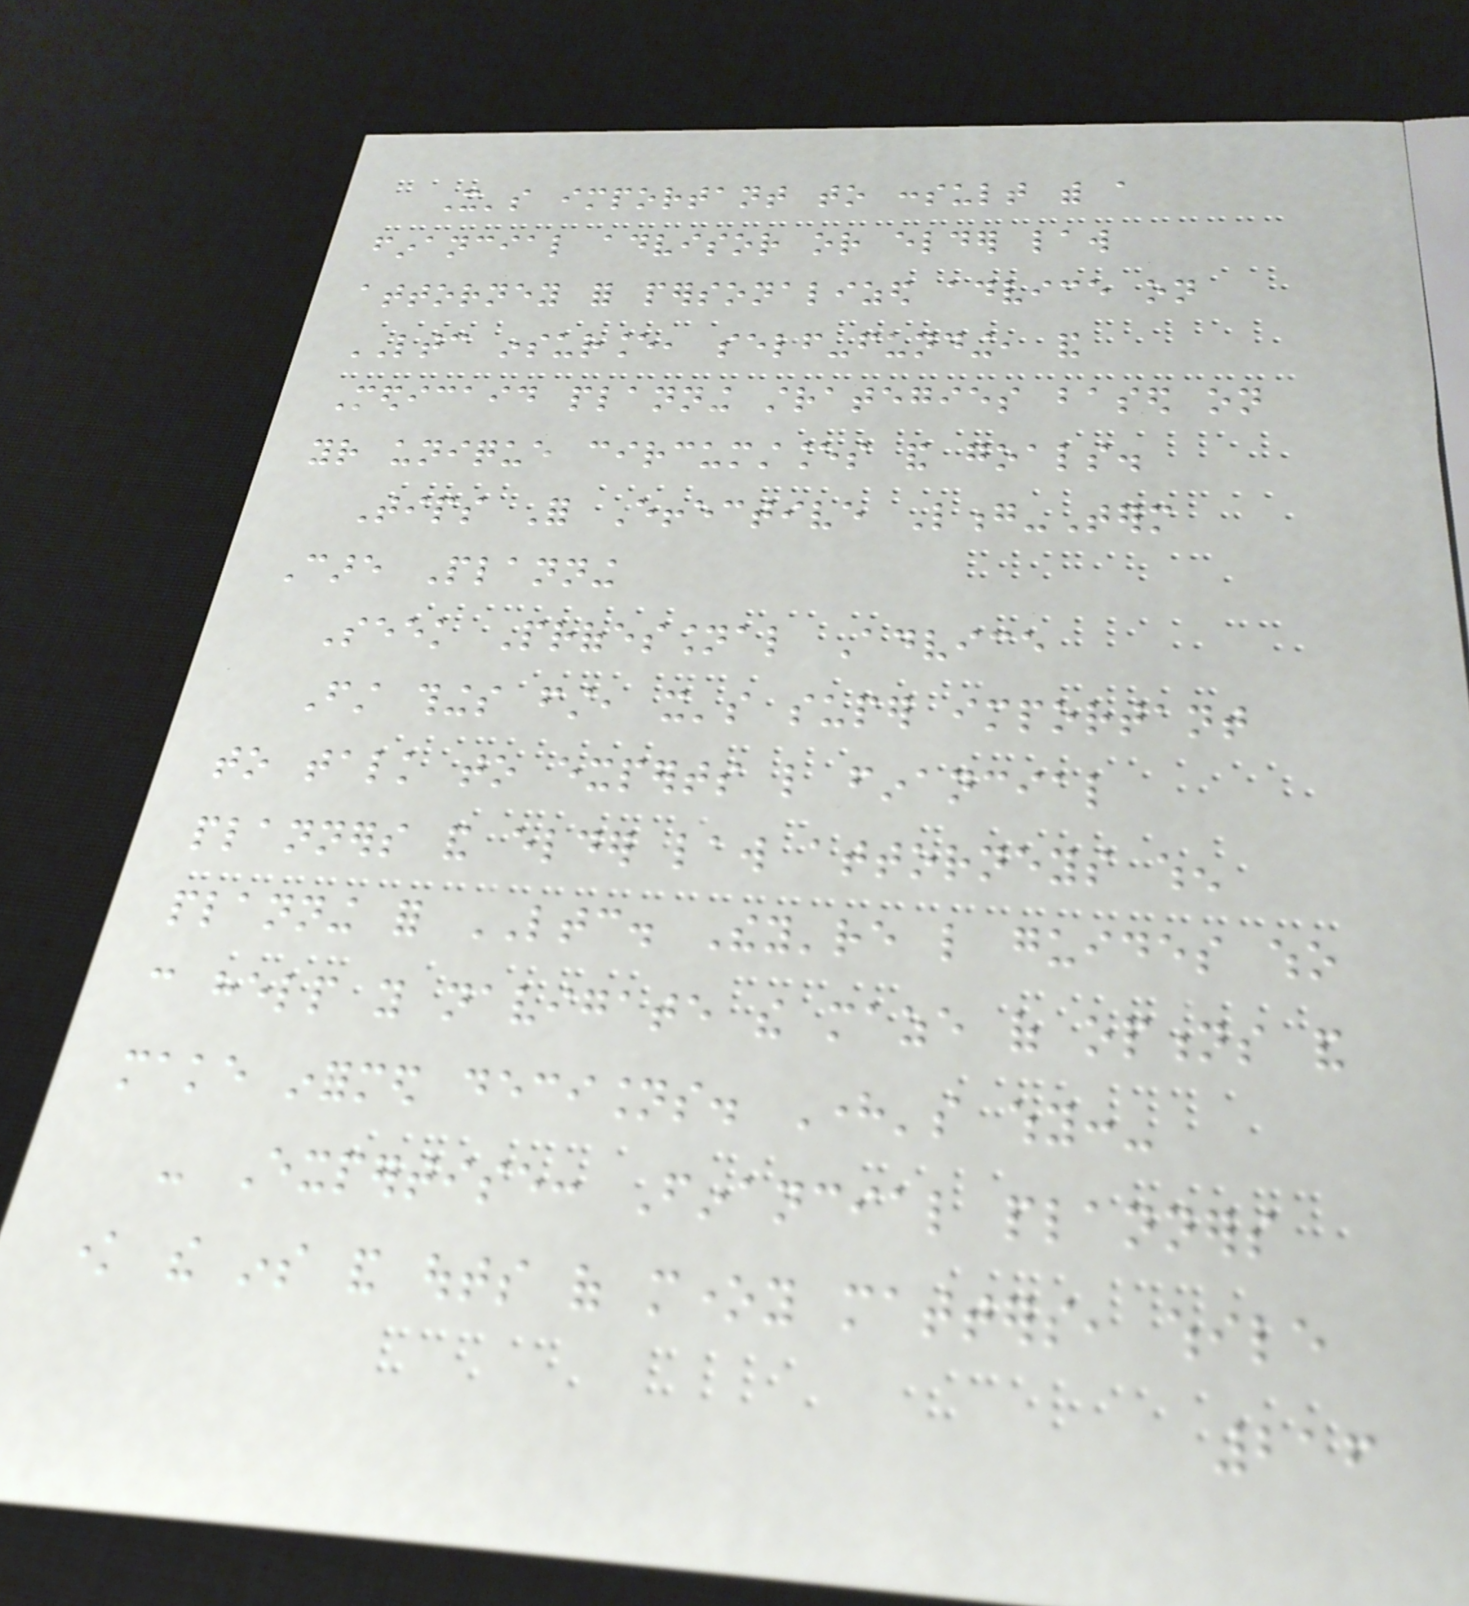It's important to consult with a
financial advisor or elder law
attorney for personalized advice on
LTC insurance, self-funding, and
Medicaid planning strategies based on
your unique circumstances and goals.
Tips For Effective Long-Term
Care Planning
Seek Professional Advice
First things first, it's super important
to talk to experts like financial
planners and elder law attorneys when
planning for LTC. They're like guides who
can help you navigate the maze of options and
make informed decisions. Here's why:-
- Expertise: Financial planners
know the ins and outs of money matters, while
216
